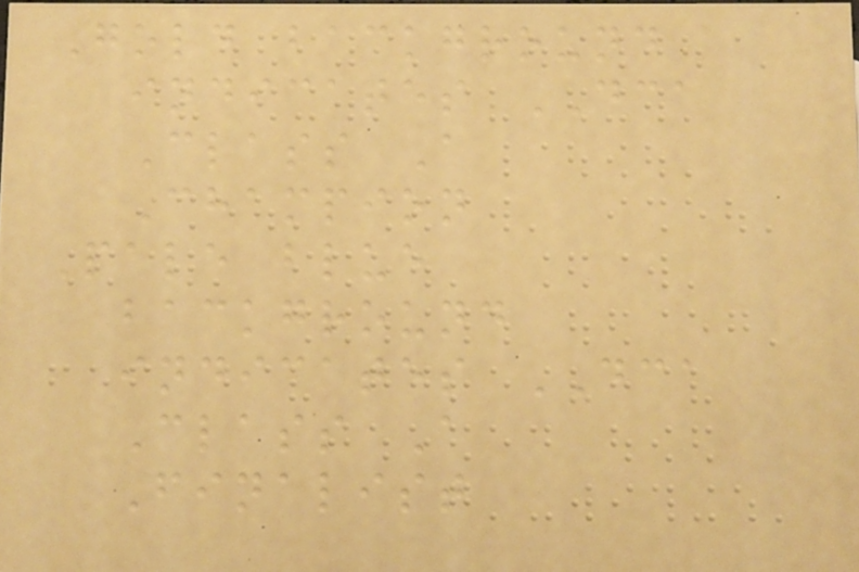Gold background
indicates DCA
Class A
Champion
Pale blue
background
indicates DCA
Class A
Finalist
